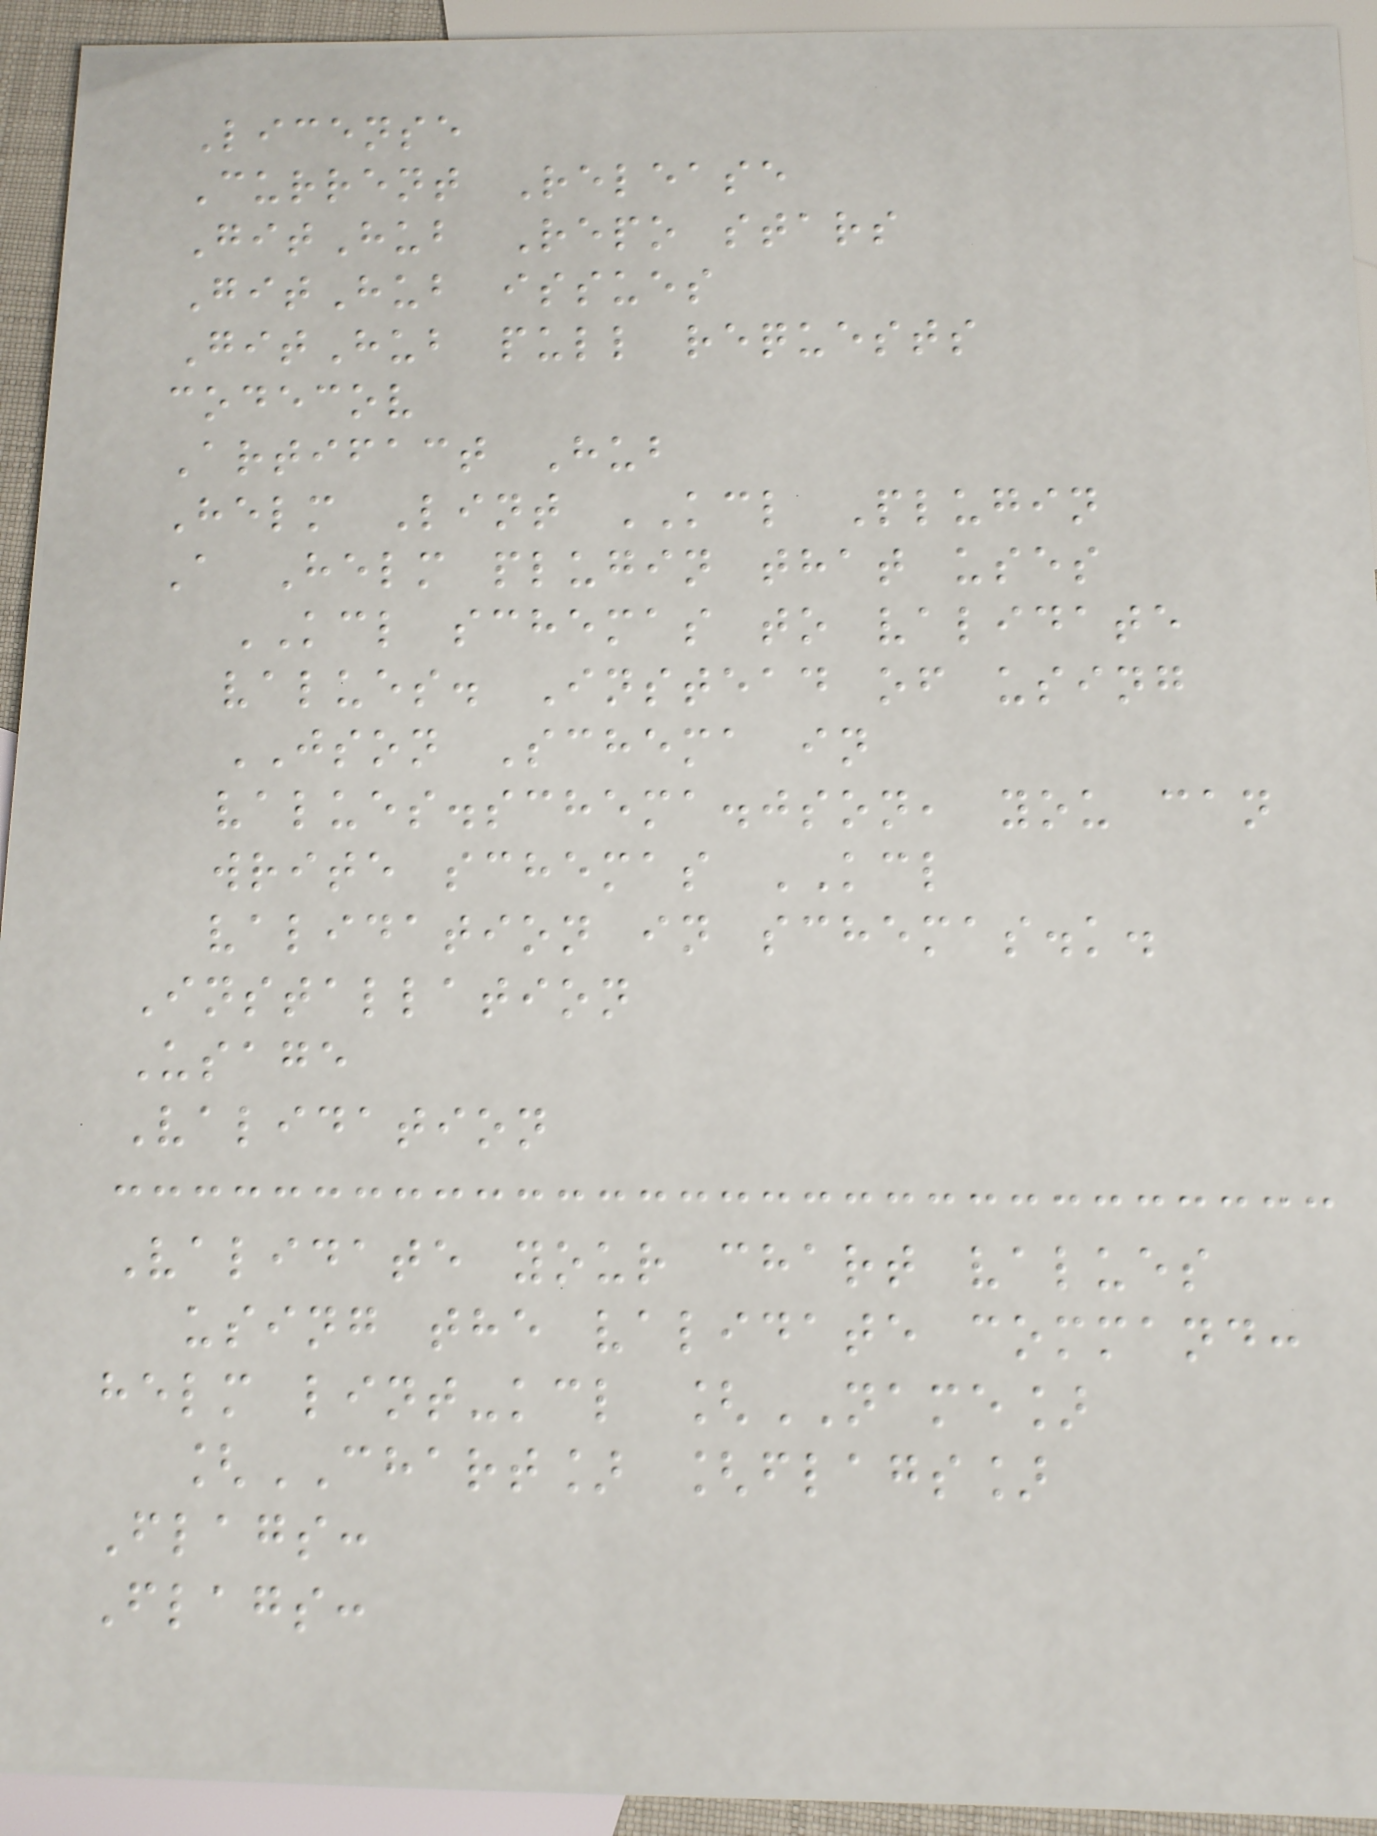License
Current Release
GitHub Repo stars
GitHub issues
GitHub pull requests
codecov
Artifact Hub
Helm Lint KCL Plugin
A Helm plugin that uses
KCL schemas to validate
values. Instead of using
JSON Schema in
values.schema.json, you can
write schemas KCL
validation in schemas.k.
Installation
Usage
Validation
Validate your chart values
using the validate command:
helm lint-kcl [NAME]
[CHART] [flags]
Flags:
Flags:
